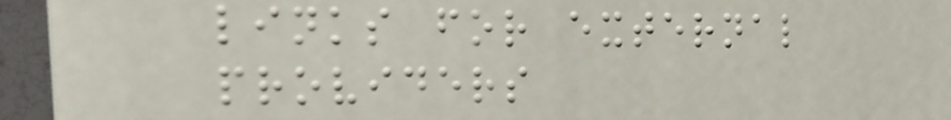links for external
providers
